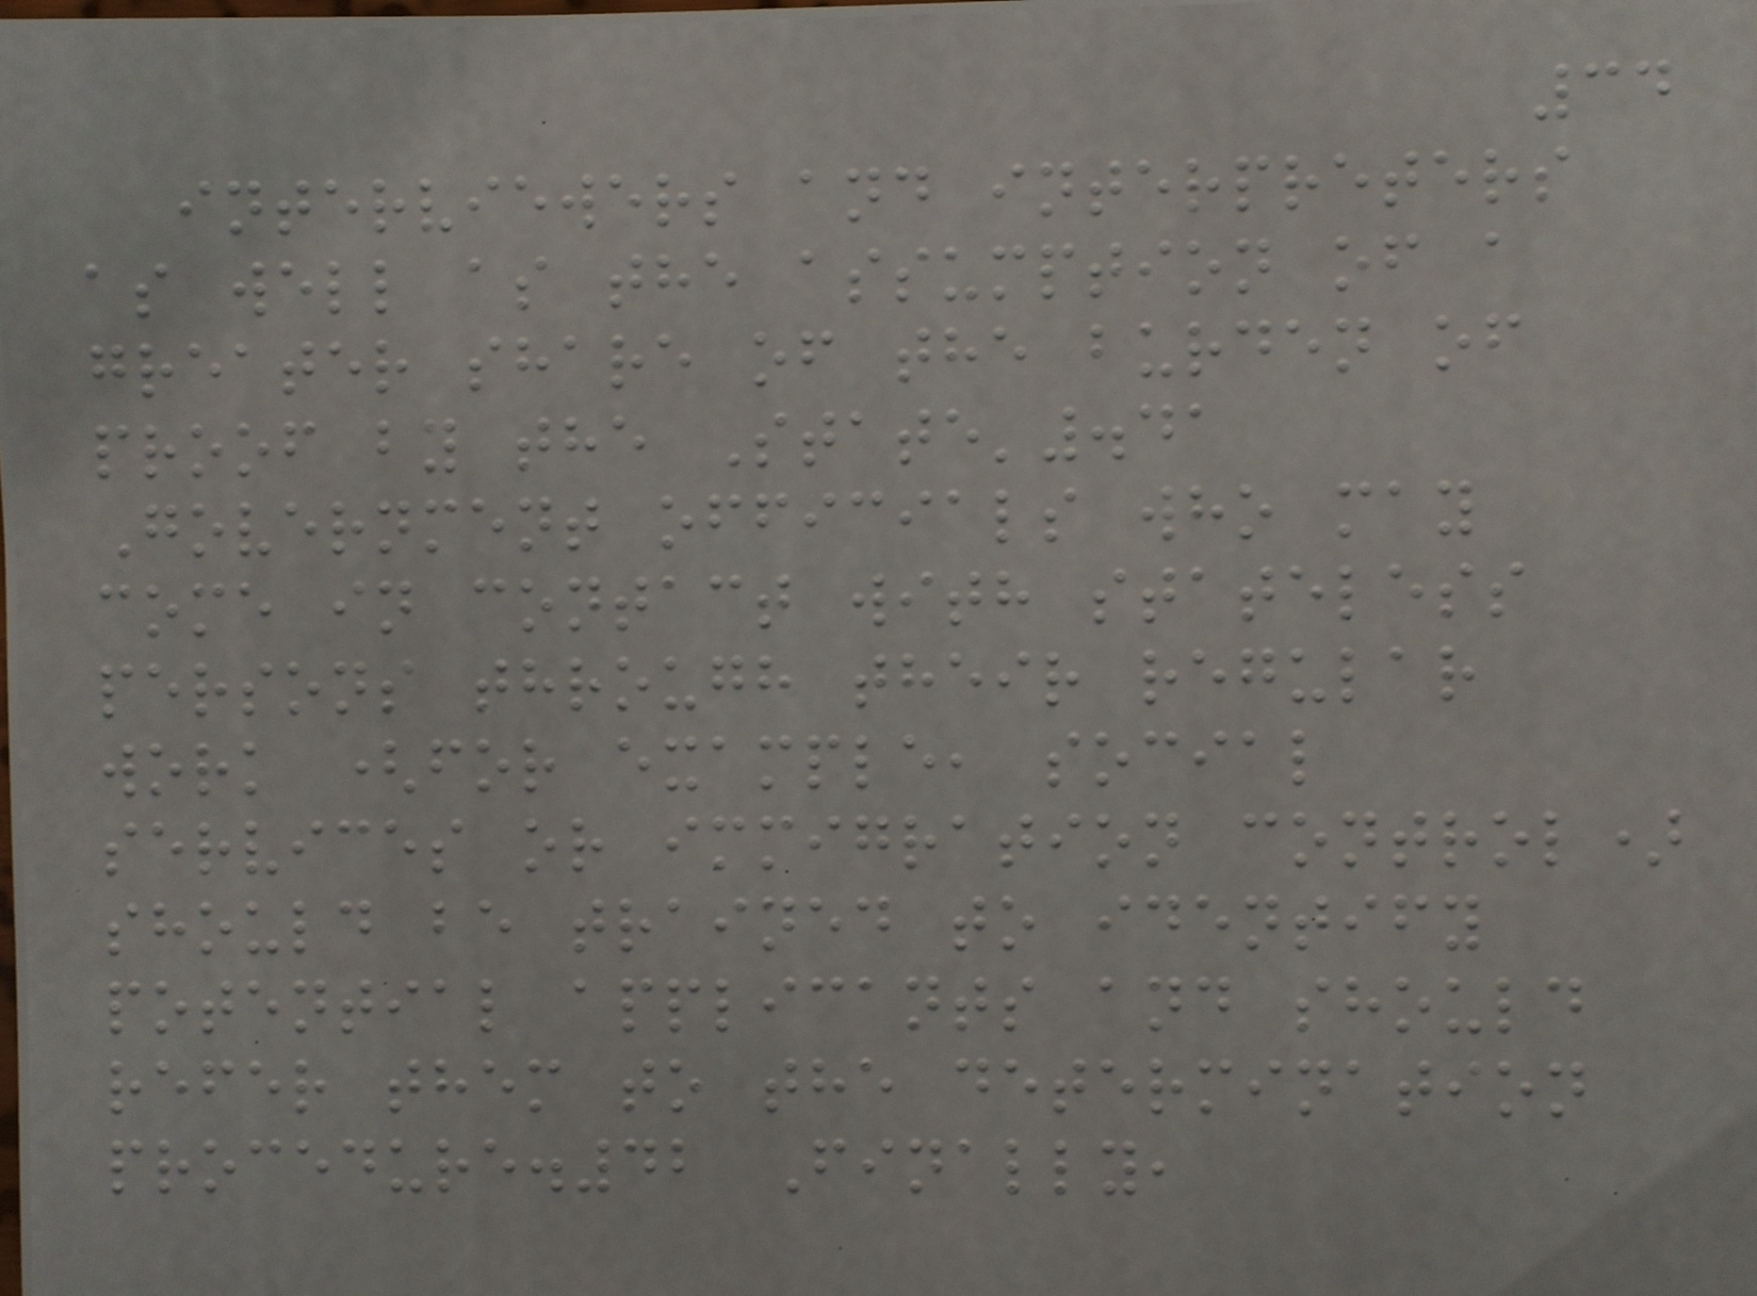34
interviewers and interpreters
as well as the assumption of a
greater share of the burden of
proof by the State'.41
Government officials who may
come in contact with stateless
persons through their regular
work (for example, social
services or immigration control)
should be trained to identify
potential applicants and should
refer them to the determination
procedure.42 Finally,
